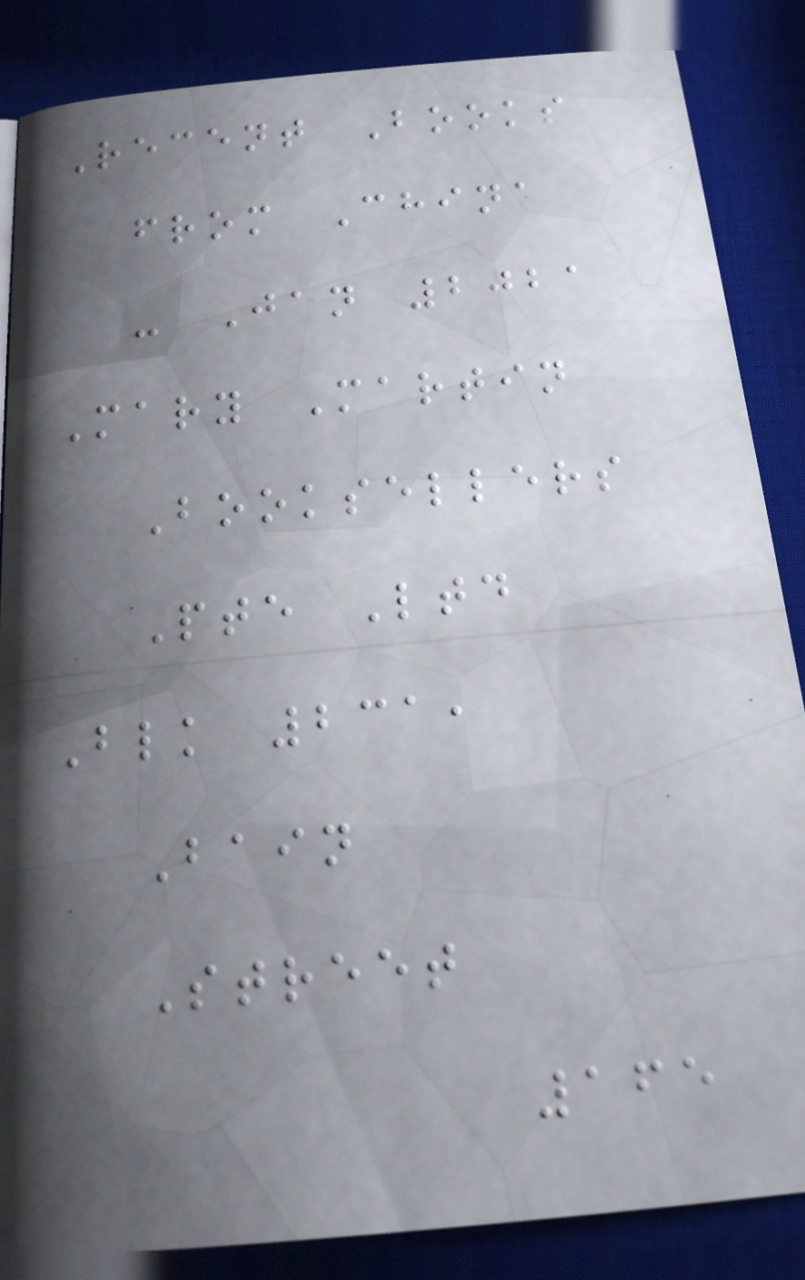Recent Books
from China
- Jan 2021
Mary Martin
Booksellers
Pte Ltd
Blk 231,
Bain
Street
165
